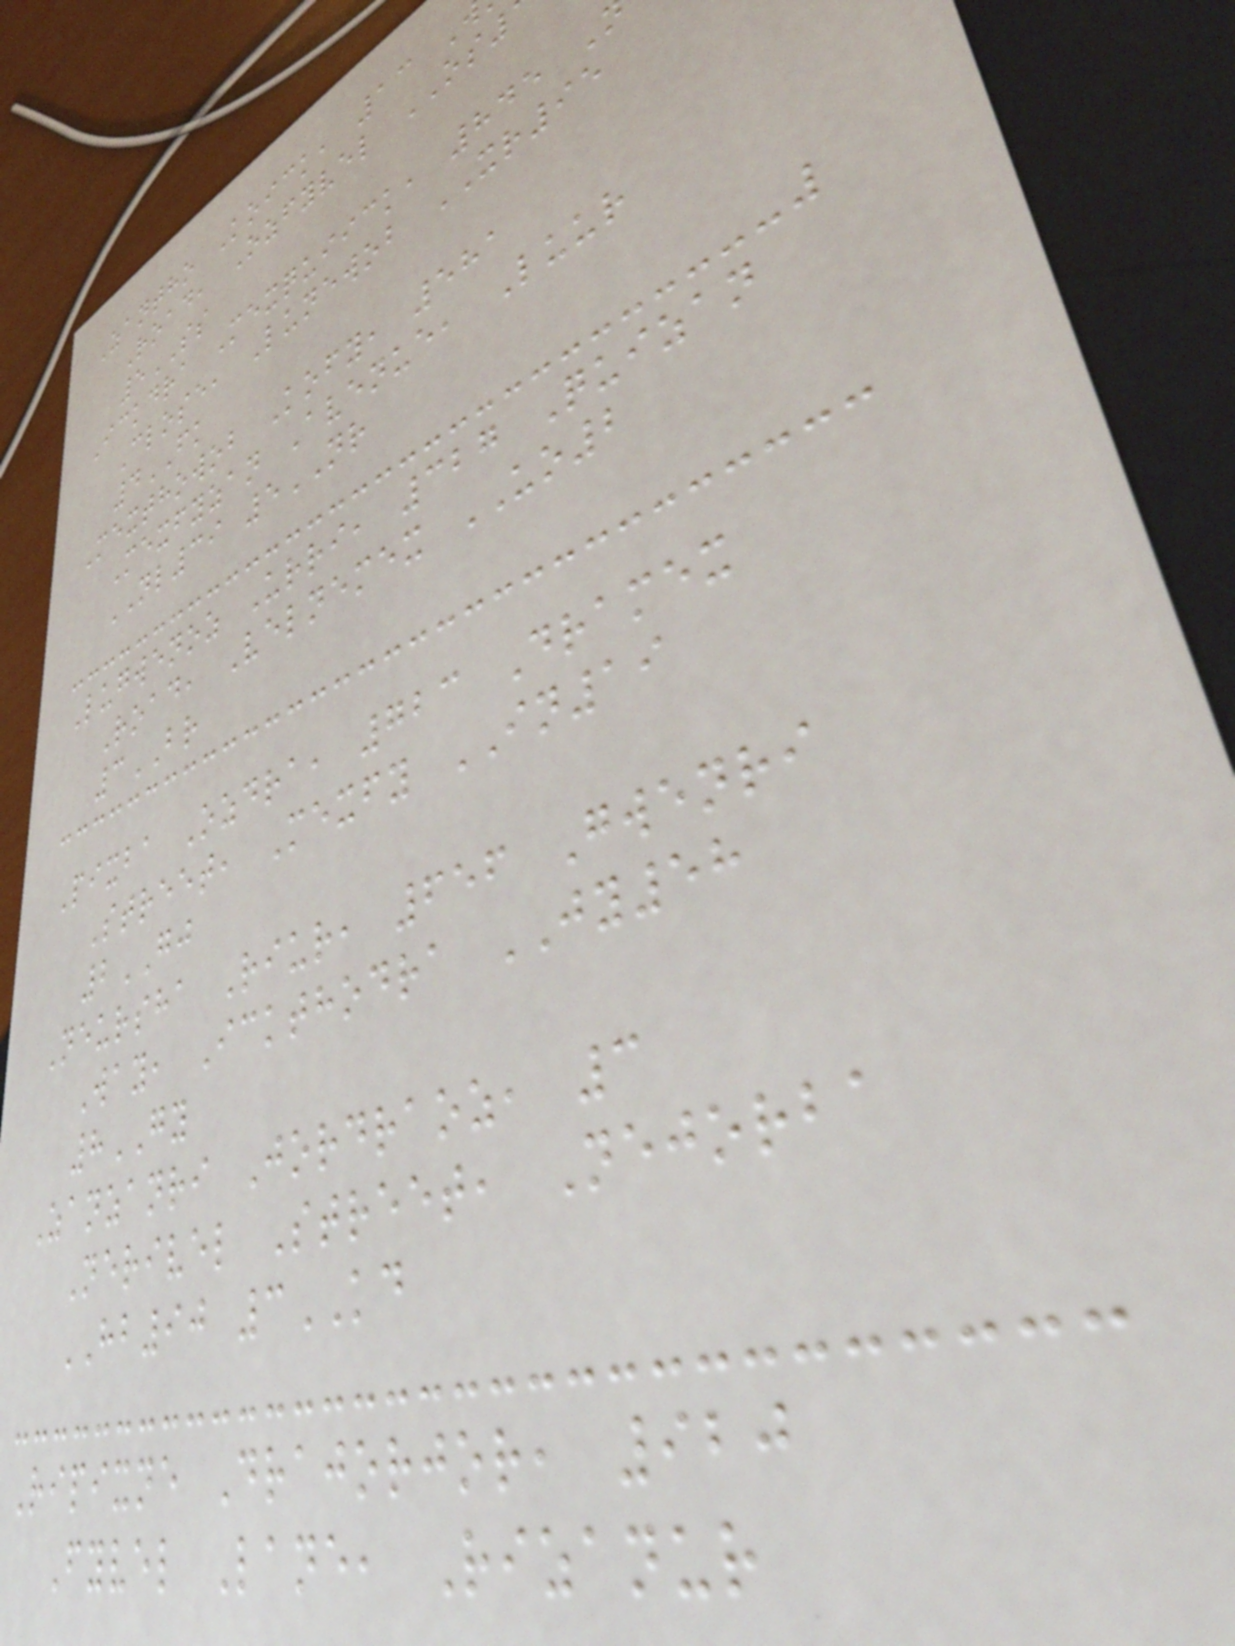Zantho Koick, 13
Road, Ozfyvel OS
5SS
Ickdra Mexquiick, 845
Close, Lunewob XR95
4FK
Mexthowob Kofy, 581
Mexfyzan Avenue, Luur
NL39 5NR
Lugwenoz Urri, 327 Quizan
Road, Velnemex UO2
3BR
Pixba Ozdra, 723 Dramex
Street, Mexfy IN19
2GJ
Neursha Riur, 656 Gwenri
Way, Ickthodra JY58
8GY
Zanzanri Jordraoz, 3
Nerivel Street, Nejorba
HB90 3KD
Ripixne Drajorjor, 920
Fyvel Lane, Rizanur
